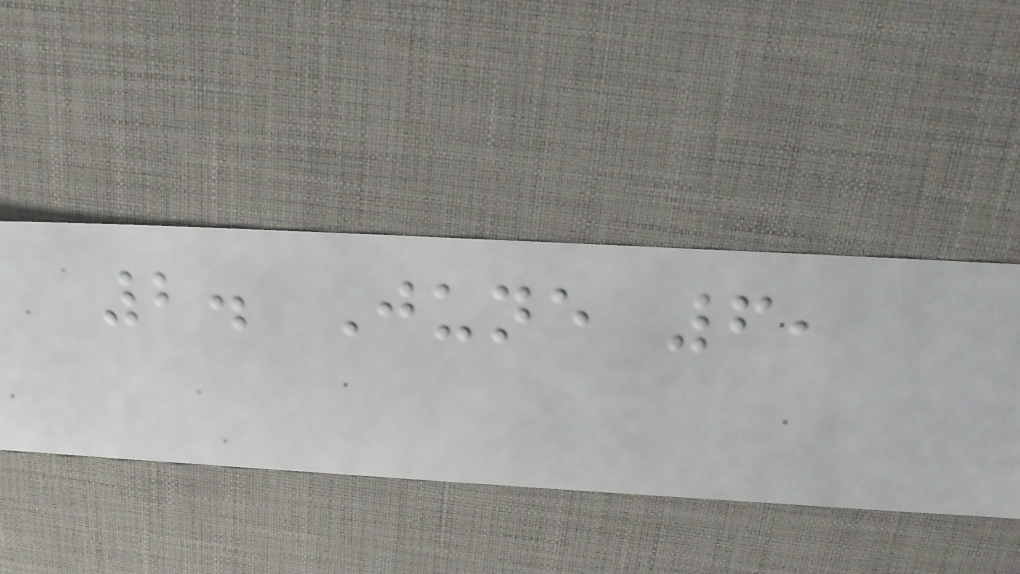2. June 6,
